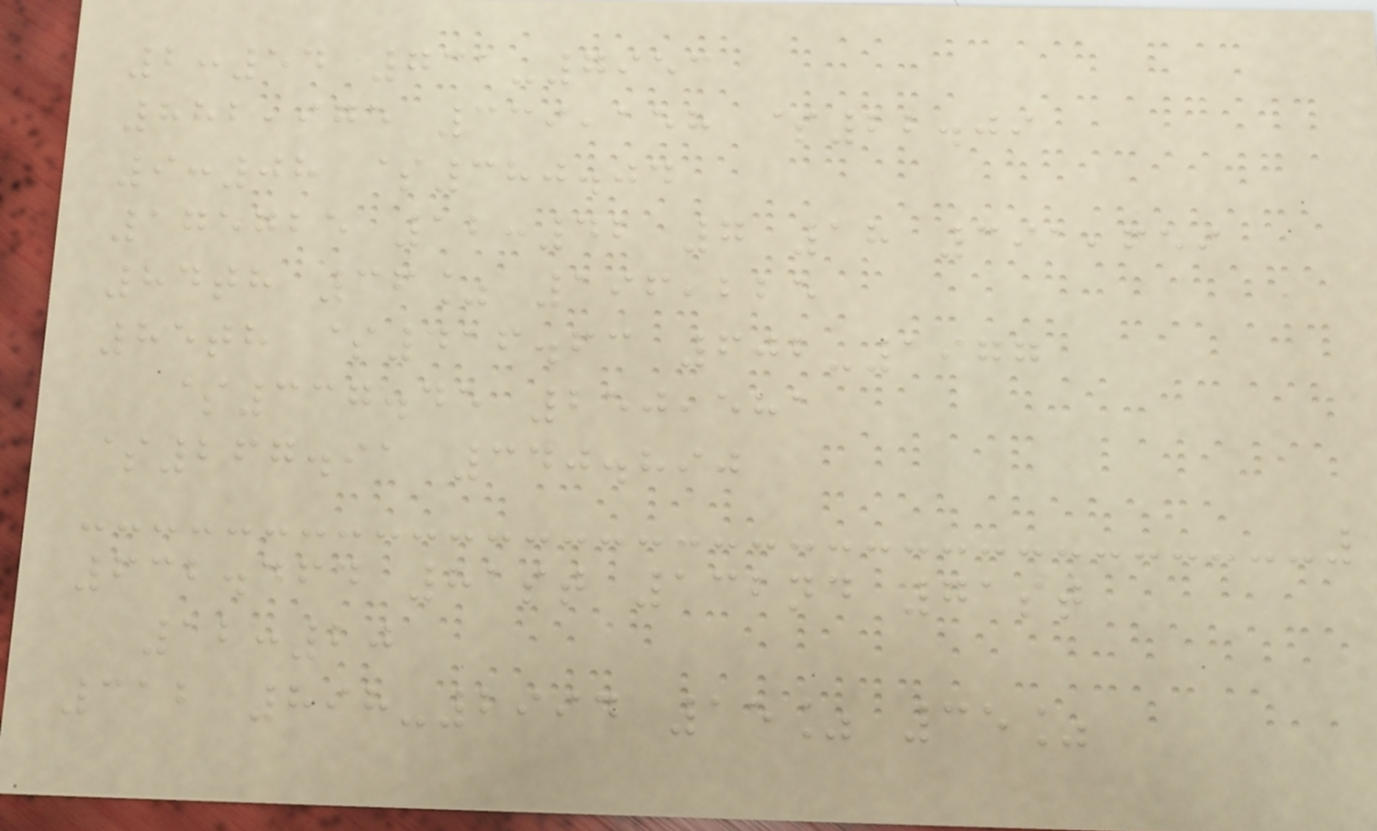2:54 731-7953
882,975 339,158 $22.09
9:08 $380.04
175725 12:42 7 18 391,659
84th 36% 196,225
85th $416.63 602-1977
$337.45 250,581
$267.91 340.890
632.464 81st 132nd 71st
12:20
312 898-2994 15% 35%
